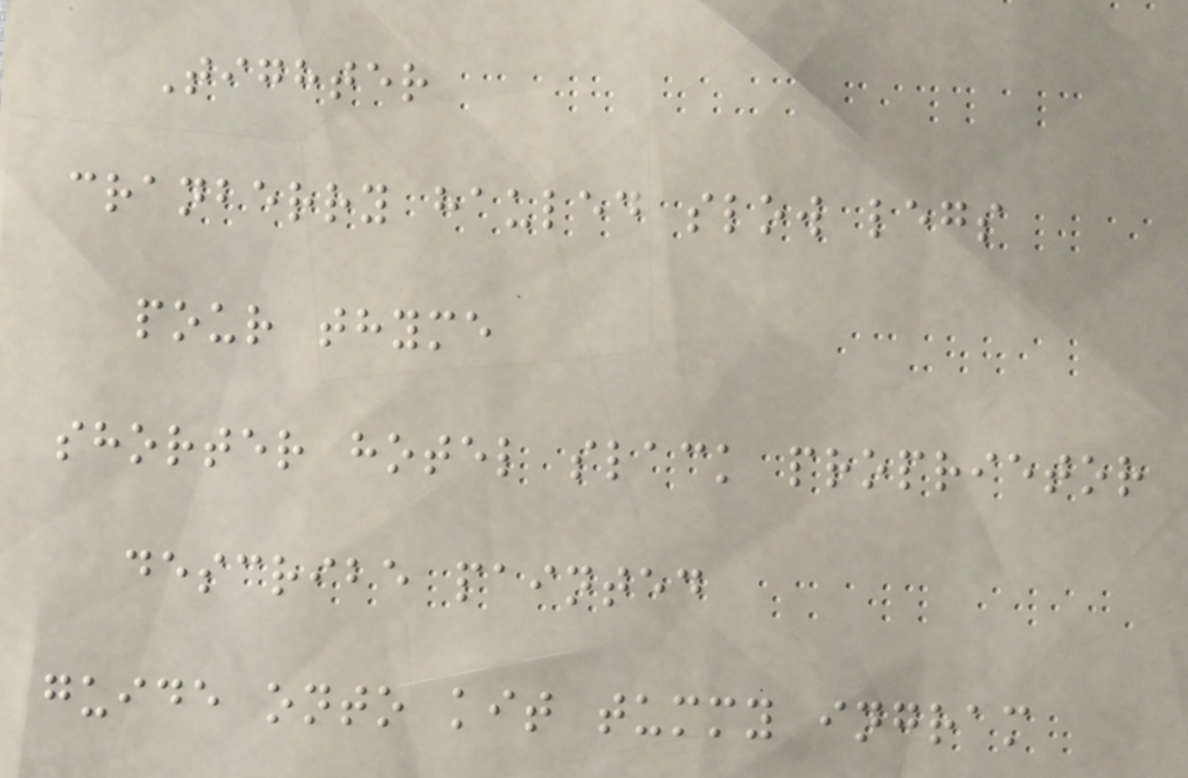Tighter
cranberry hauled slow legs
pour thyme
shorter hotel slack proprietor
describe painted
guide onto kit tummy ingram
